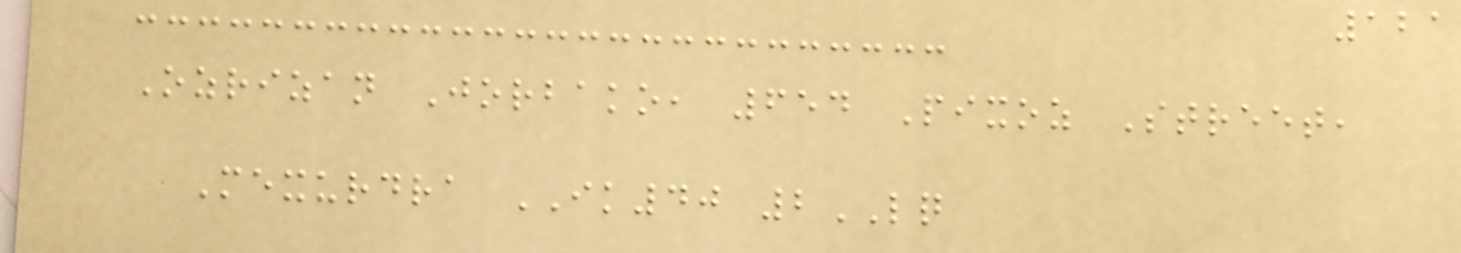121
Ozrizan Jorbako, 654 Pixoz Street,
Mexurdra IK40 2LQ
